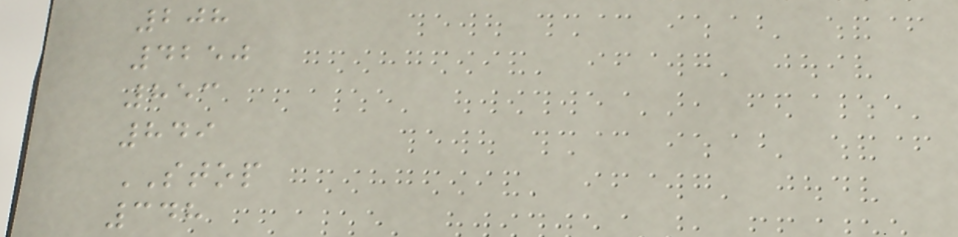208
4250
853
849
STOP
348
